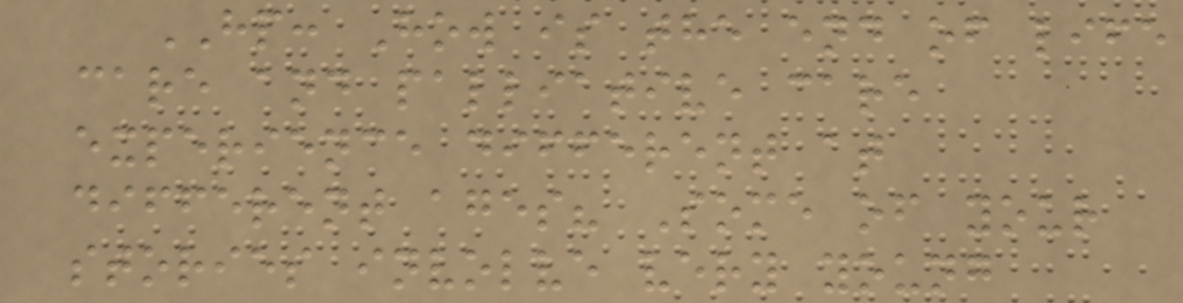HP: How is the end of life
care and palliative care
experience different at
different ages? Some of your
stories involve very young
